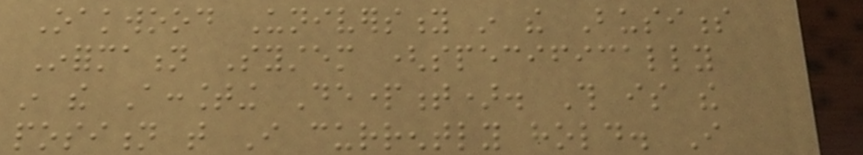Oakwood University in the Business
Information System (specifically
in the Accounting Department). This is the
position that I currently hold. I
